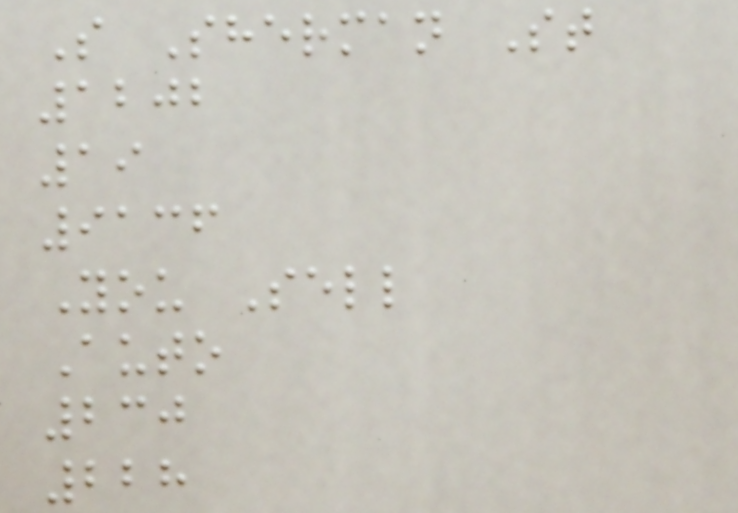S Sherman St
1202
19
9136
You Sell
Auto
230
228
